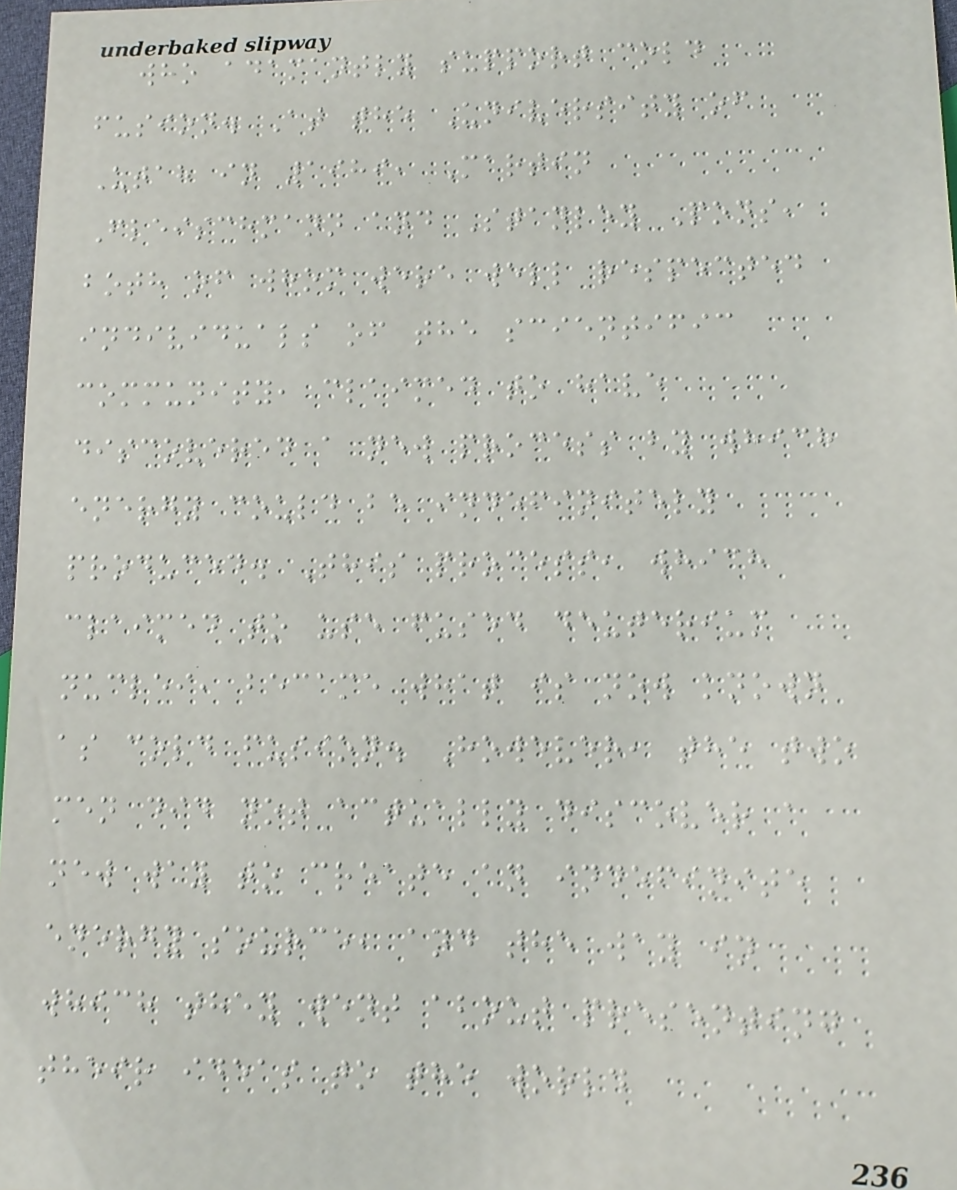who adamantly support cold
fusion. At the University of
Utah in 1989, Martin
Fleischmann and Stanley Pons,
both of whom were well respected
individuals of the scientific
community, claimed to have
discovered a new process by which
energy could be indefinitely
produced. This process, which
claimed to use fused deuterium
nuclei, became what is now known
as cold fusion. However, the two
men did not actually discover a
new way to create an indefinite
energy source, and the way in
which they went about presenting
their ideas to the world
